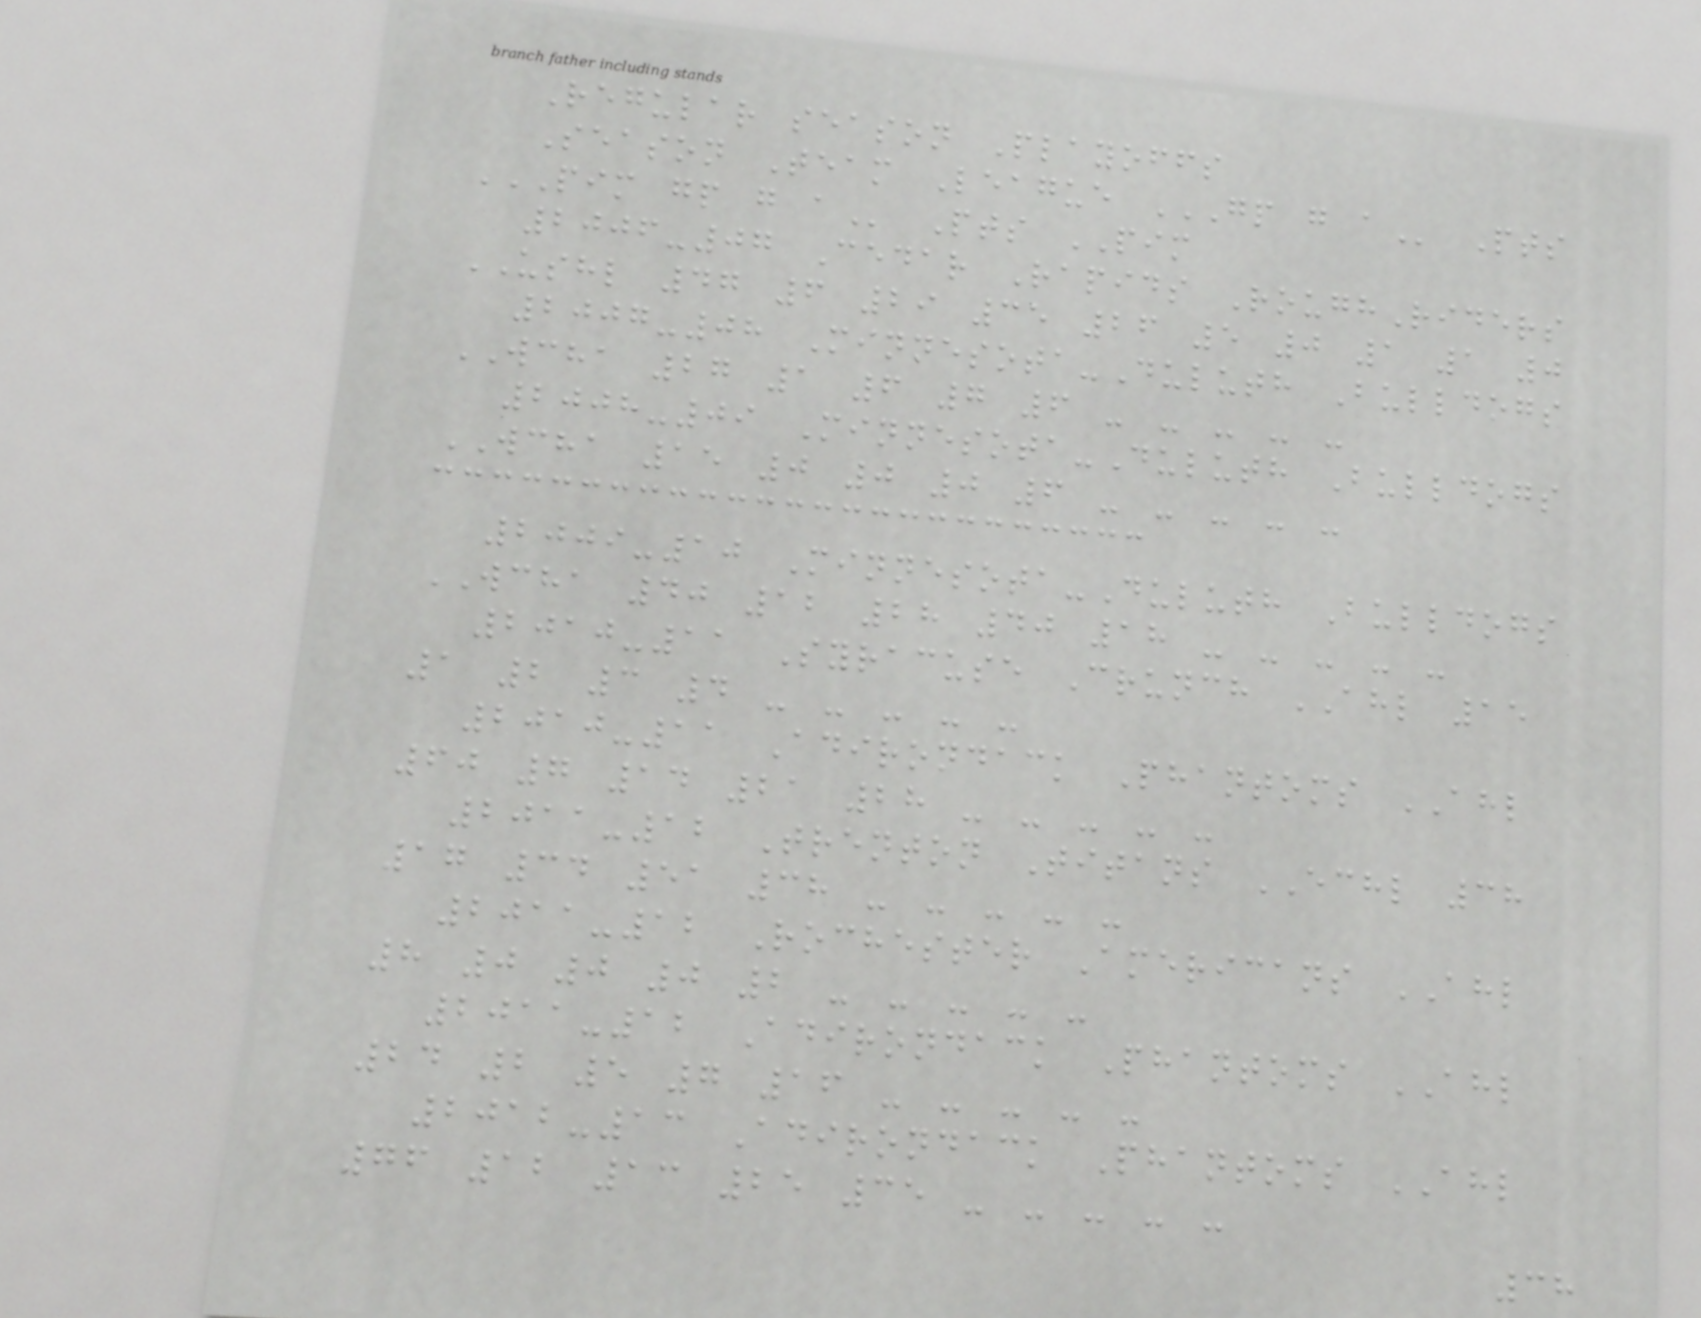Regular season Playoffs
Season Team League GP G A Pts
PIM GP G A Pts PIM
2006-07 Cedar Rapids RoughRiders
USHL 47 6 29 35 26 5 0 1 1 0
2007-08 Minnesota-Duluth Bulldogs
WCHA 27 1 6 7 6 - - - - -
2008-09 Minnesota-Duluth Bulldogs
WCHA 15 0 0 0 6 - - - - -
2009-10 Minnesota-Duluth Bulldogs
WCHA 40 12 28 40 18 - - - - -
2010-11 Syracuse Crunch AHL 15
1 2 3 4 - - - - -
2010-11 Adirondack Phantoms AHL
60 7 14 21 28 - - - - -
2011-12 Trenton Titans ECHL 38
17 34 51 38 - - - - -
2011-12 Rochester Americans AHL
8 0 0 0 2 - - - - -
2011-12 Adirondack Phantoms AHL
24 2 5 7 16 - - - - -
2012-13 Adirondack Phantoms AHL
76 12 13 25 35 - - - - -
38
